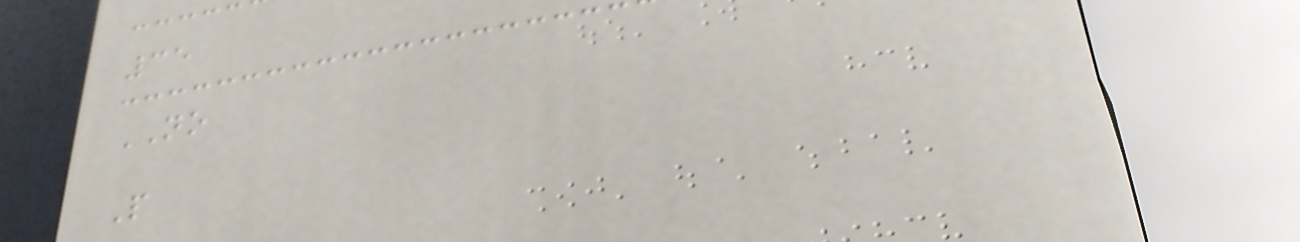35
NO
P
